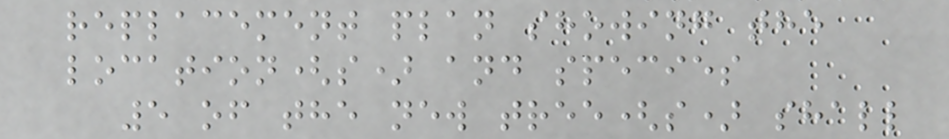replacement plan showing the
location(s) and species
5 of the new tree(s) shall
